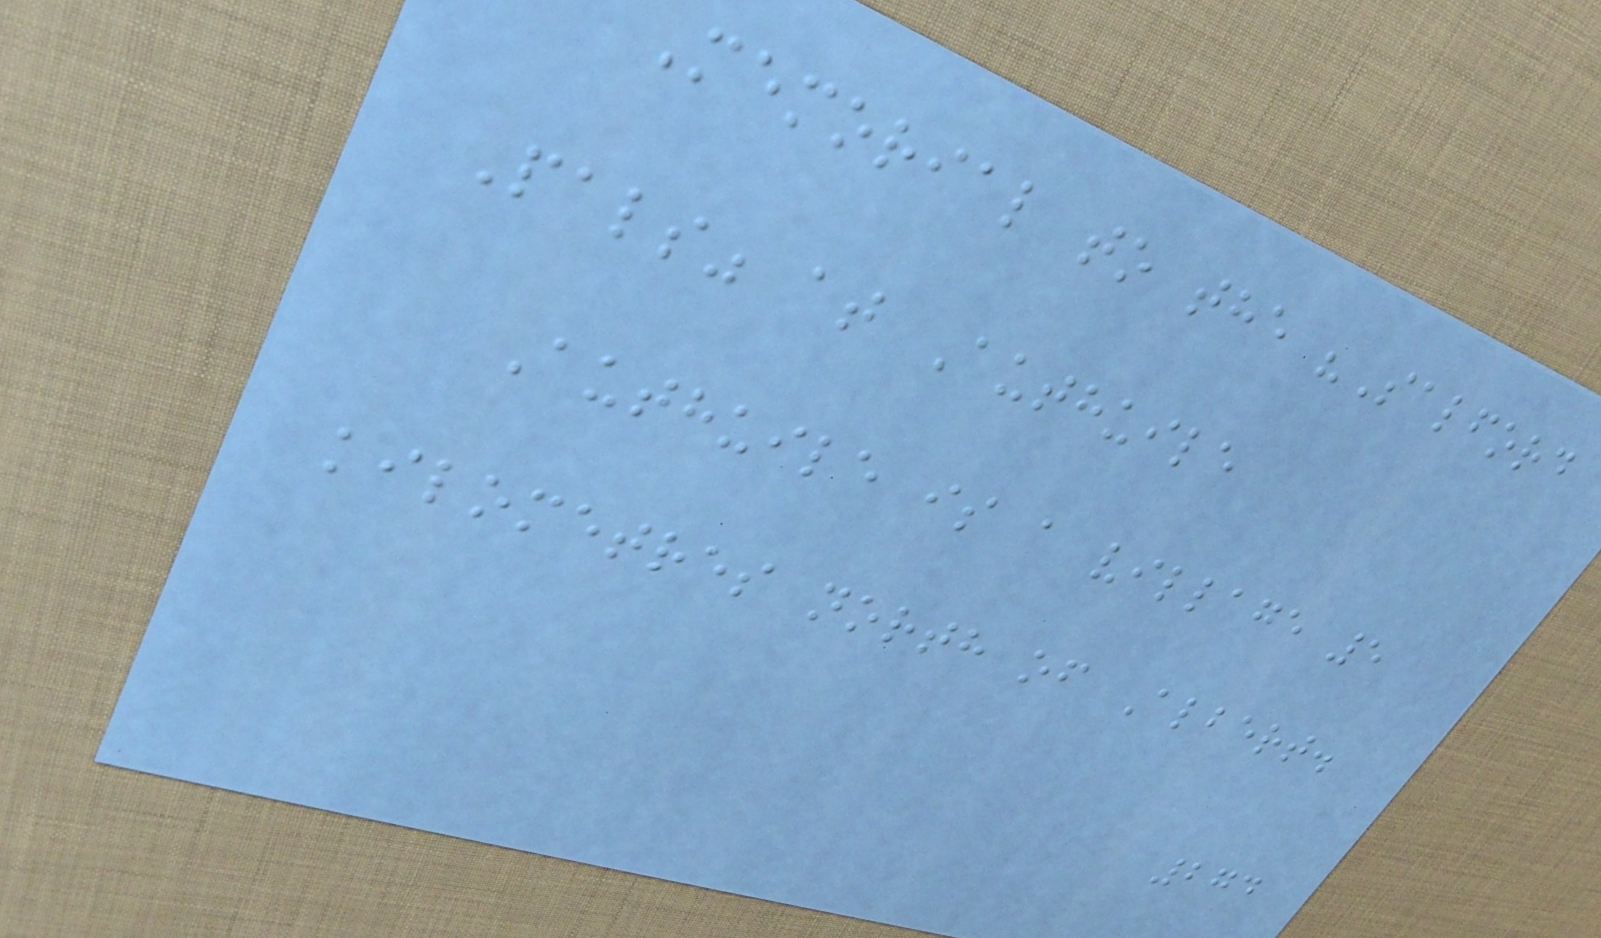Memorial to the "Salford
Pals" at Authuile
Authuile is a village 5
kilometres north of Albert.
274
